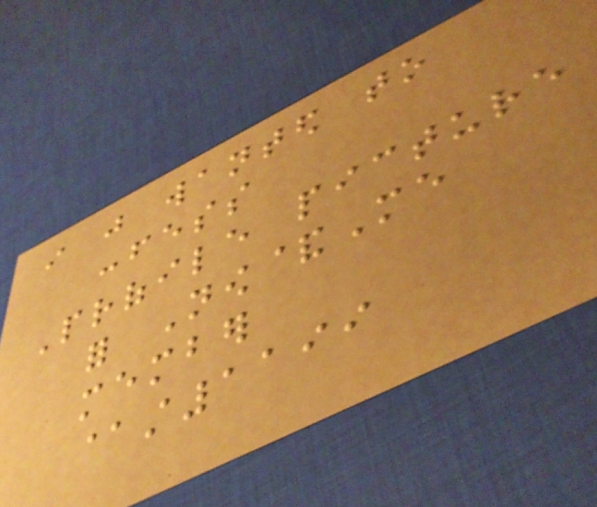i just wanted to
confess
Profile picture
for Now&Me
member
@st1199
